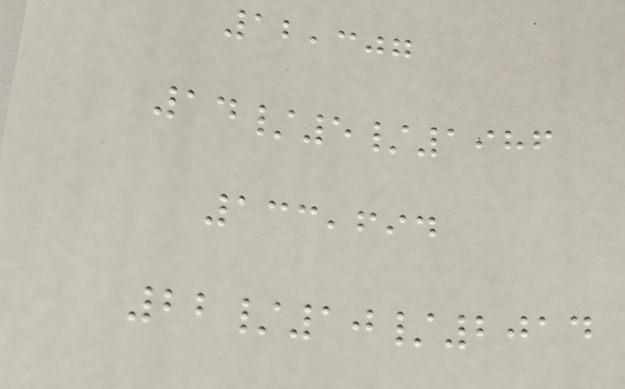12,307
14/5/1986
133,694
22/10/2014
